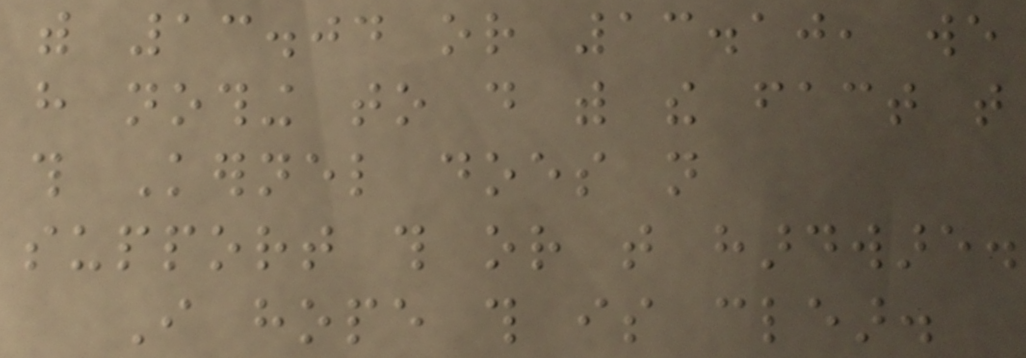with 13.04 or 13.10, we
have nothing to do with the fact that
this Kernel does not
support this or that hardware.
I hope this is clear.
